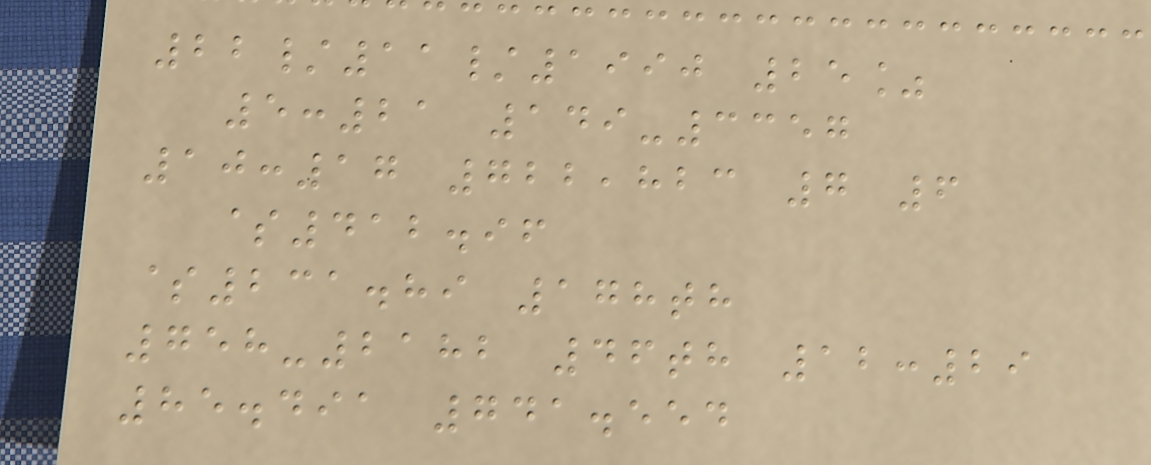22/11/1990 25%
5:21 149-3357
10:17 722,823 7 6
$412.96
$231.89 178th
758-2182 46th 12:29
85.491 741.554
